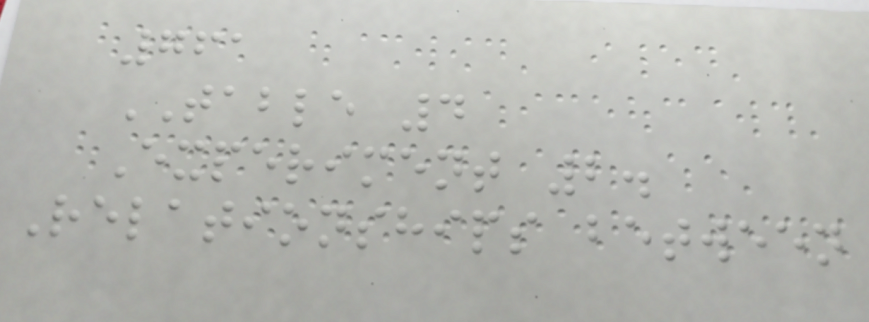761
TABLE 4
Experiment 2.
Relationships between
